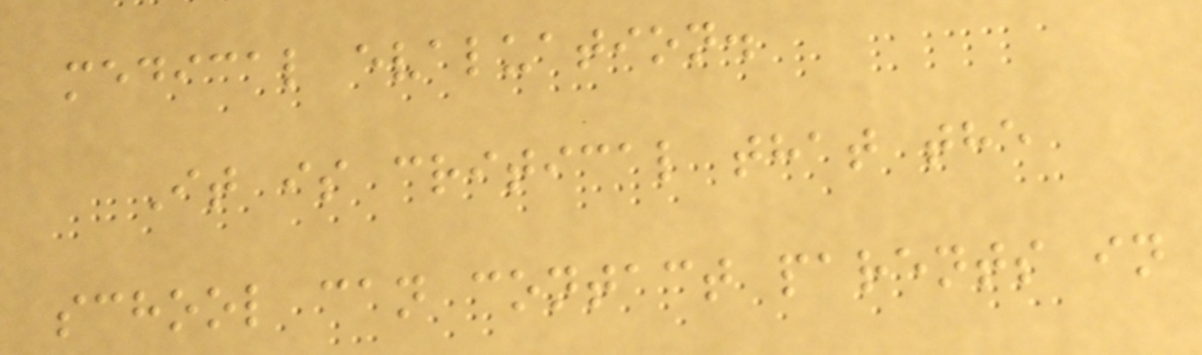medical evaluation.
It is critical that the
school can contact parents in
